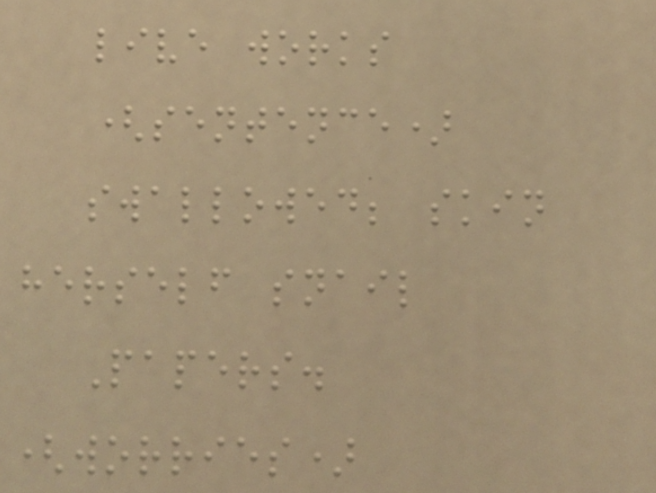live works
(sentence)
swallowed; skin
herself snail
Papers.
(worries)
